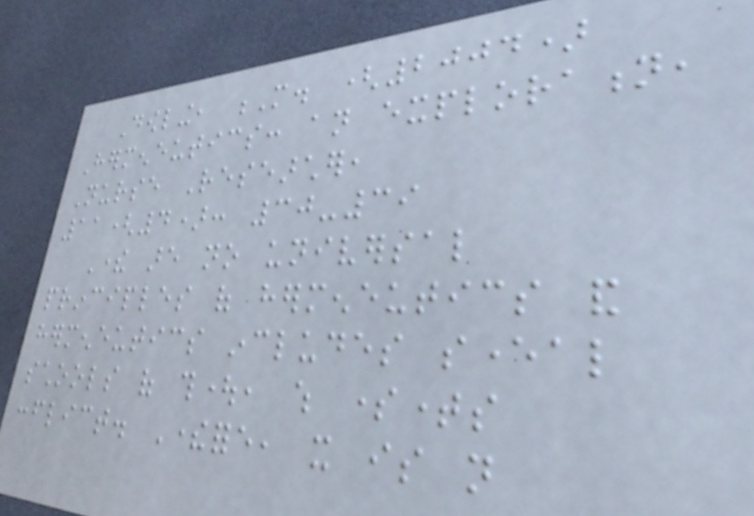Dowling, M. (2004)
Hermeneutics: an exploration,
Nurse Researcher,
11(4): 30-39
There are no universal
principles of hermeneutics and
hermeneutics includes several
schools of thought, which sometimes
conflict. Therefore, it is not
